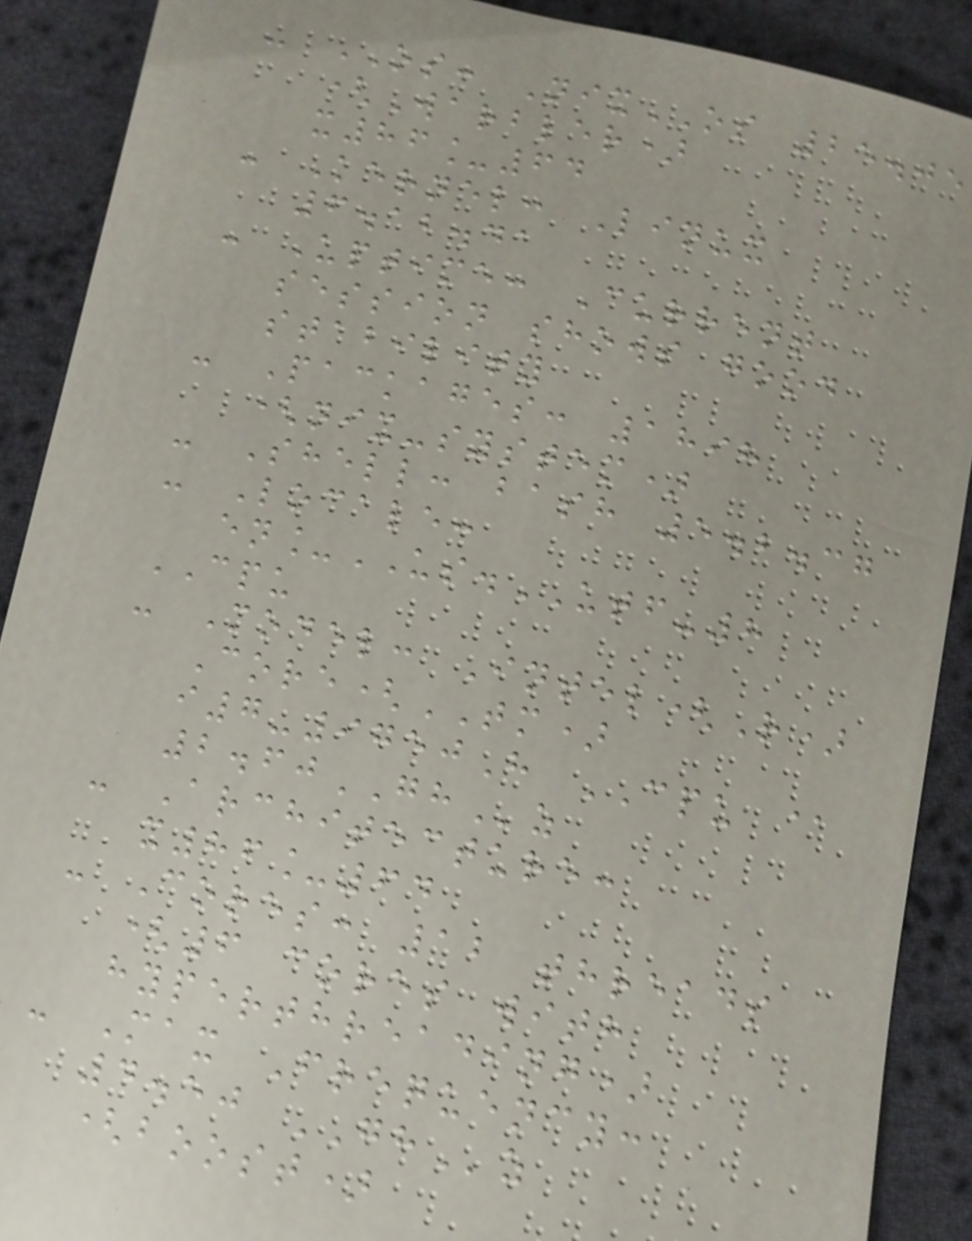- OS: NixOS 25.05
(Warbler)
x86_64
- Kernel: Linux
6.12.41
- Uptime: Current
session shows good
stability
- Packages: 1898
(nix-system)
- Shell: bash 5.2.37
- Locale:
en_US.UTF-8
CPU
- Model: Intel(R)
Core(TM)
i7-9750H CPU @
2.60GHz
- Architecture:
x86_64
- Cores: 12 threads
(6 cores with
hyperthreading)
- Max Frequency:
4.50 GHz
(boost)
